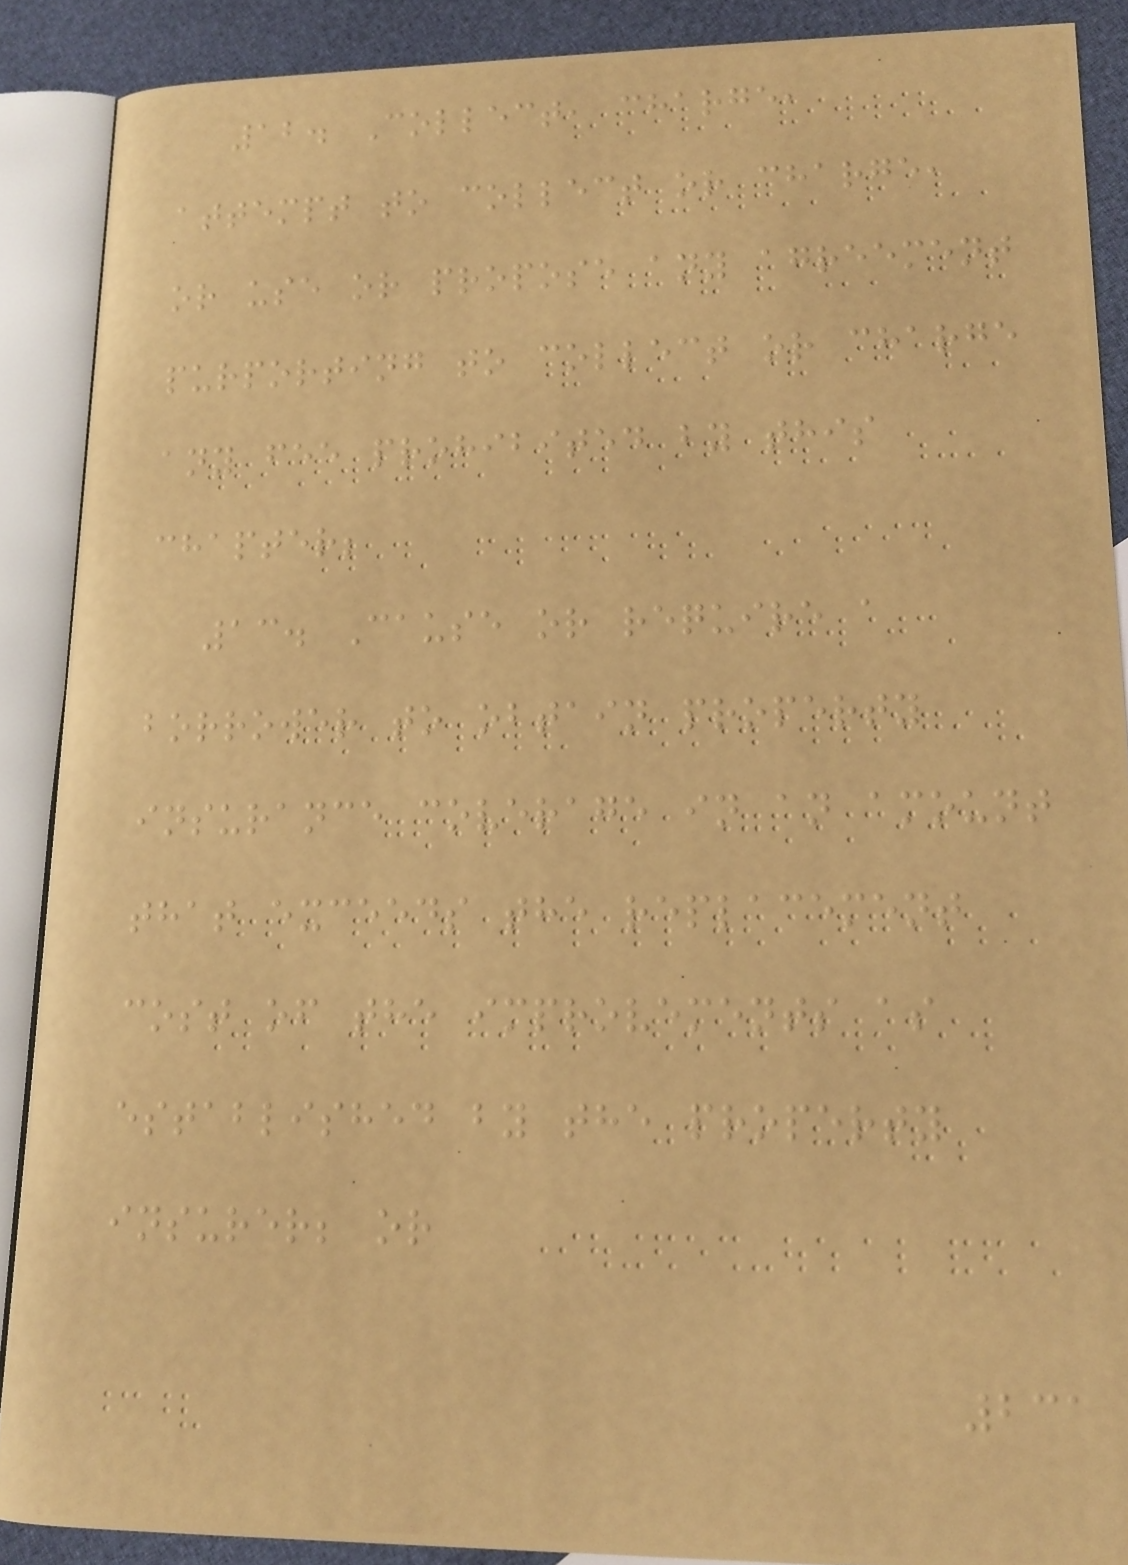12. Collect, charge,
attempt to collect or charge,
or use or propose any agreement
purporting to collect or charge
any fee prohibited by this
chapter;
13. Cause or require a
borrower to obtain property
insurance coverage in an amount
that exceeds the replacement
cost of the improvements as
established by the property
insurer; or
231
